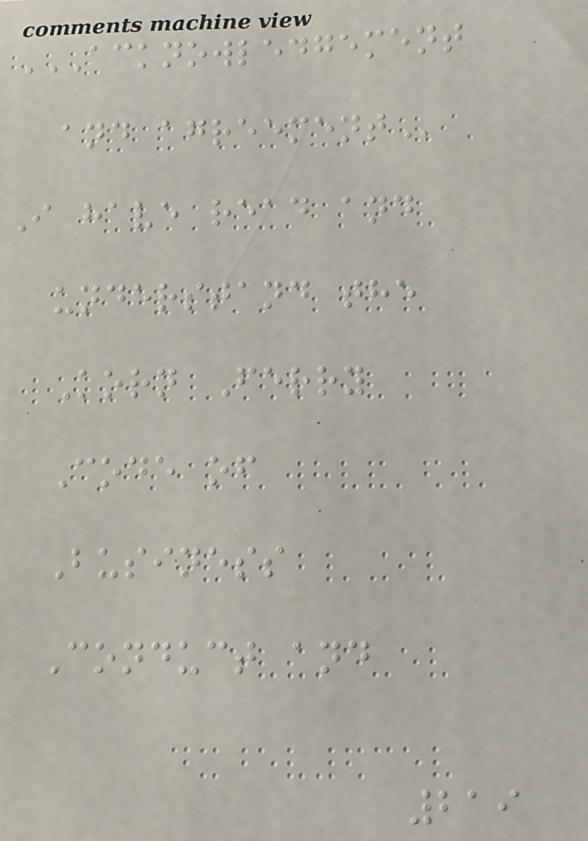ACKNOWLEDGEMENT
AND AGREEMENT
I have read and
understand the
Korn Ferry
Code of
Business
Conduct and
219
